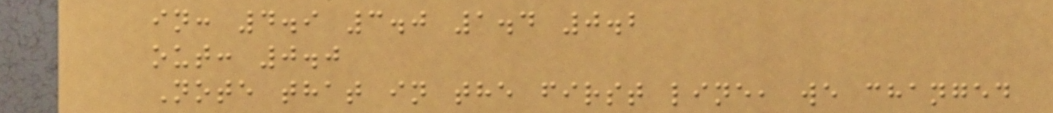in: 4.9 3.0 1.4 0.2
out: 0.0
Note that in the first line, we changed
